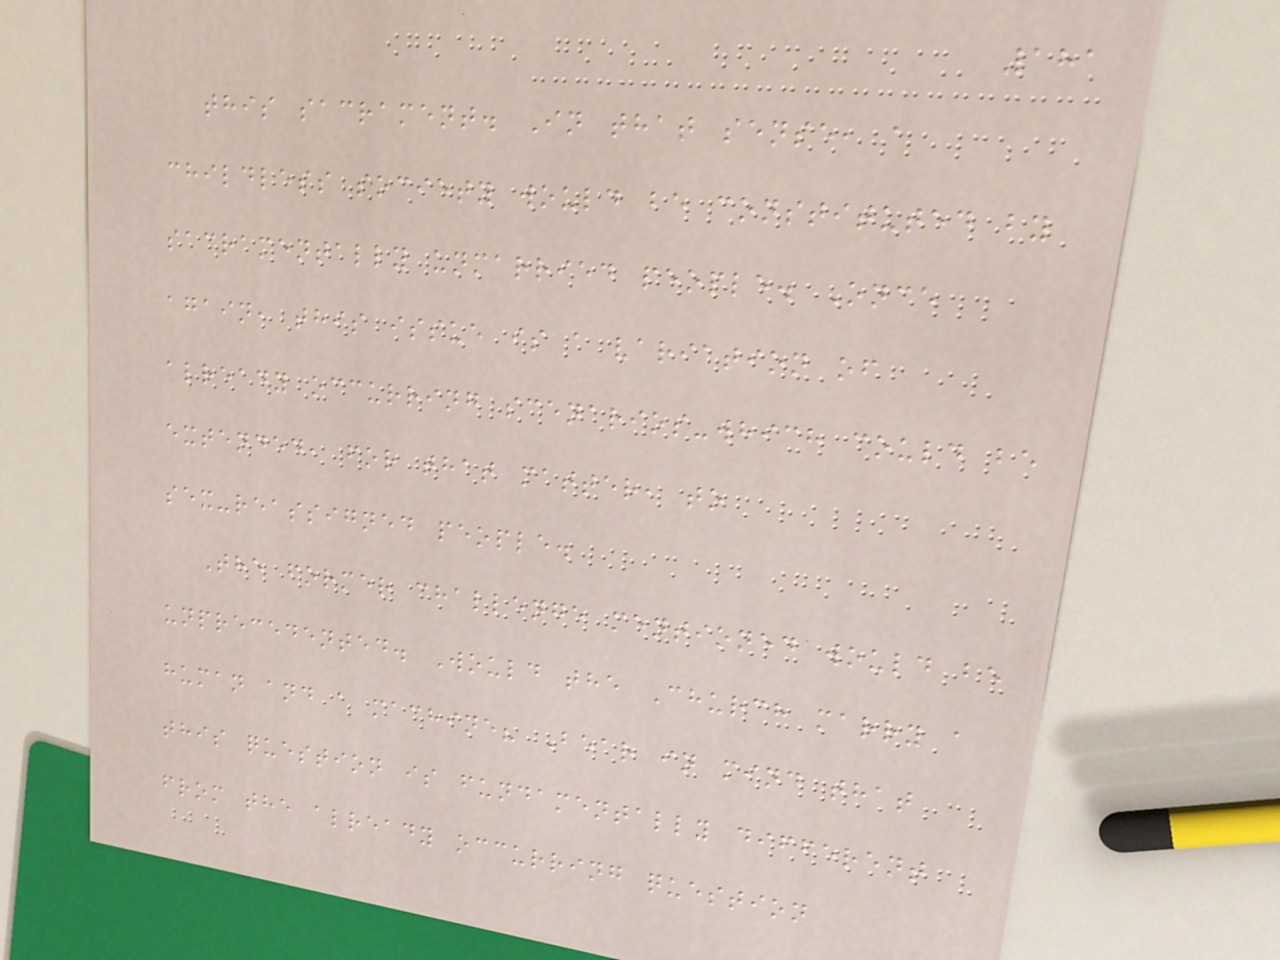181
this sacrament. In that sense, a
childless society would be constituted by
sacramentally unmarried people. Once
again, this issue is a variation of
already occurring scenarios-which could be
extended, for that matter, to
sex-reassigned people.
The former challenge mentioned would be
unprecedented. Would the Church marry a
human and a machine? Bear in mind that
this question is fundamentally different
from the already occurring question
